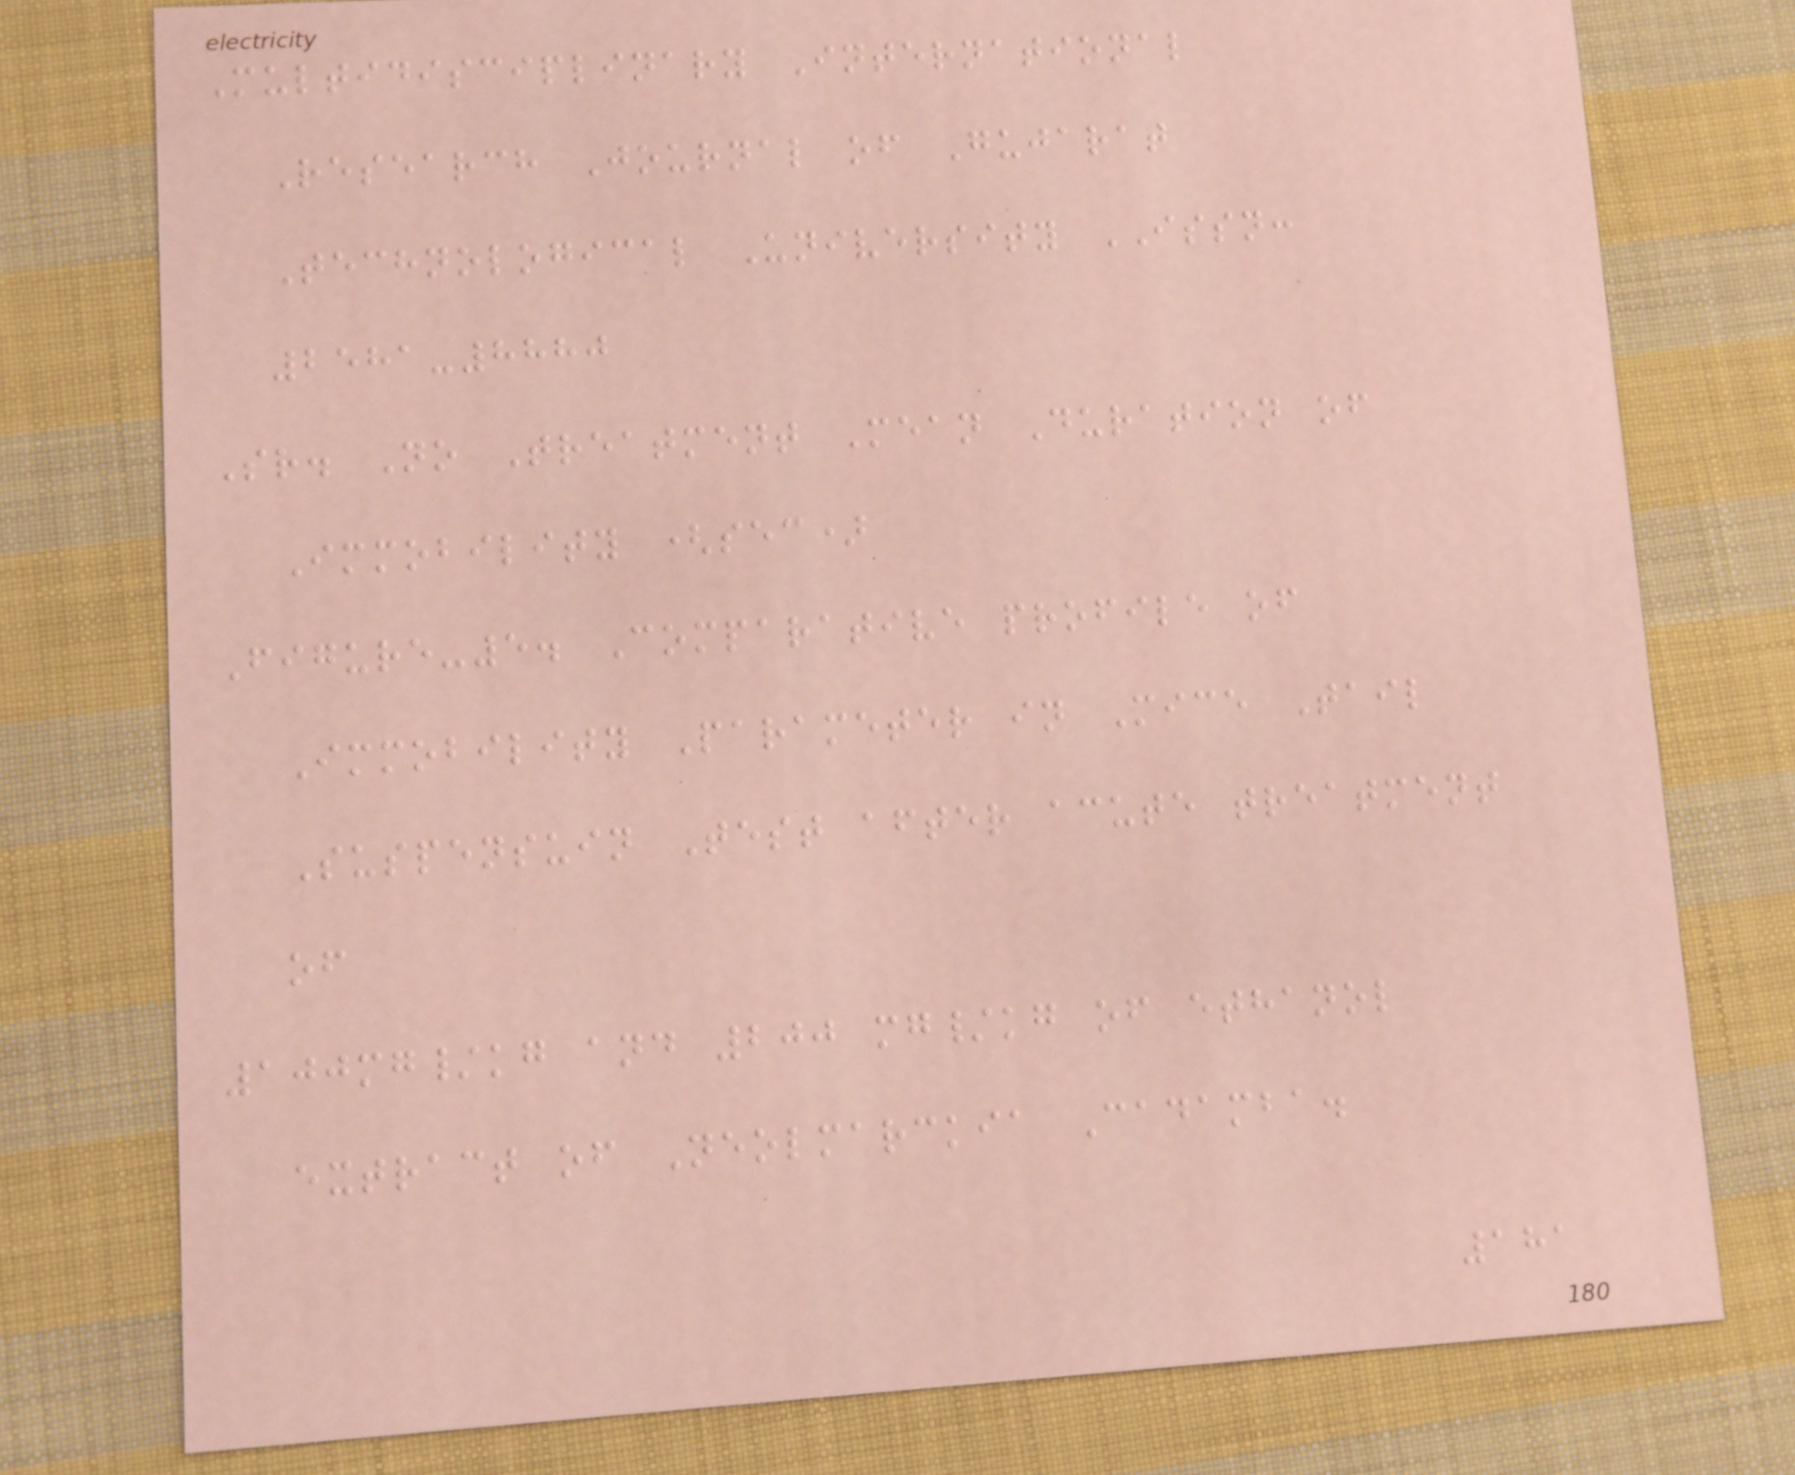Multidisciplinary International
Research Journal of Gujarat
Technological University ISSN:
2581-8880
Sr. No Treatment Mean Duration of
Immobility (sec)
Figure-5. Comparative profile of
Immobility Parameter in Mice Tail
Suspensuin Test after acute treatment
of
100mg/kg and 200 mg/kg of ethanol
extract of Neolmarckia Cadamba.
181
